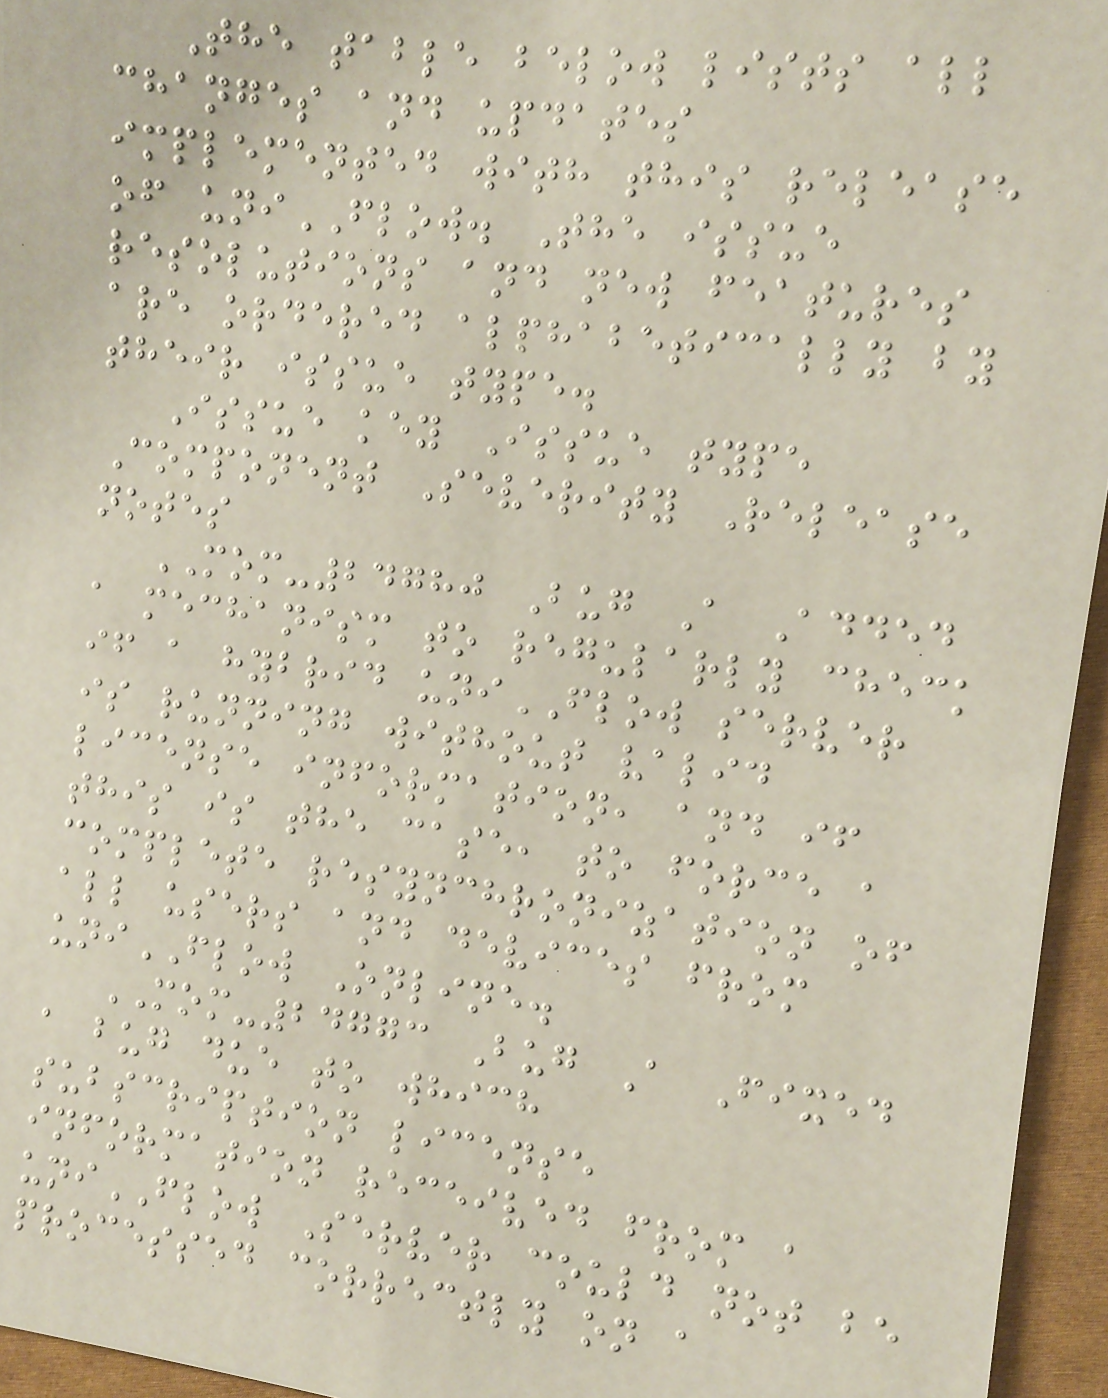The table below lists all
changes and updates
implemented with this release
of uniFLOW. The issue
resolutions and new features
are ordered alphabetically by
their issue type.
Issue key Issue type
Component Severity Release
notes
MOM-24780 Bug A Added
a mechanism to regularly check
if a hybrid uniFLOW server
is running without valid
license information, and if
this is the case, to force a
complete resynchronization of
all users and devices from
uniFLOW Online.
MOM-24773 Bug A Fixed
a bug due to which
subscription license
information received from a
uniFLOW Server could not be
processed correctly on a
